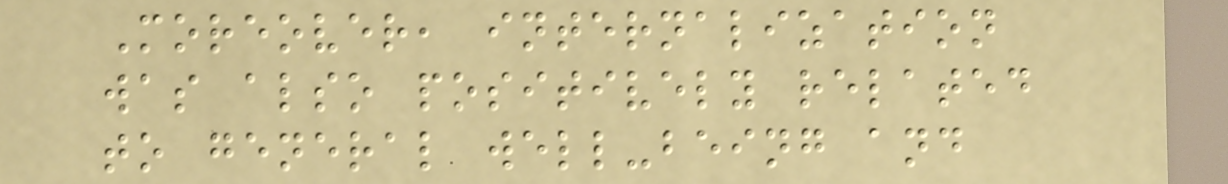Moreover, internalization
was also positively related
to general well-being and
